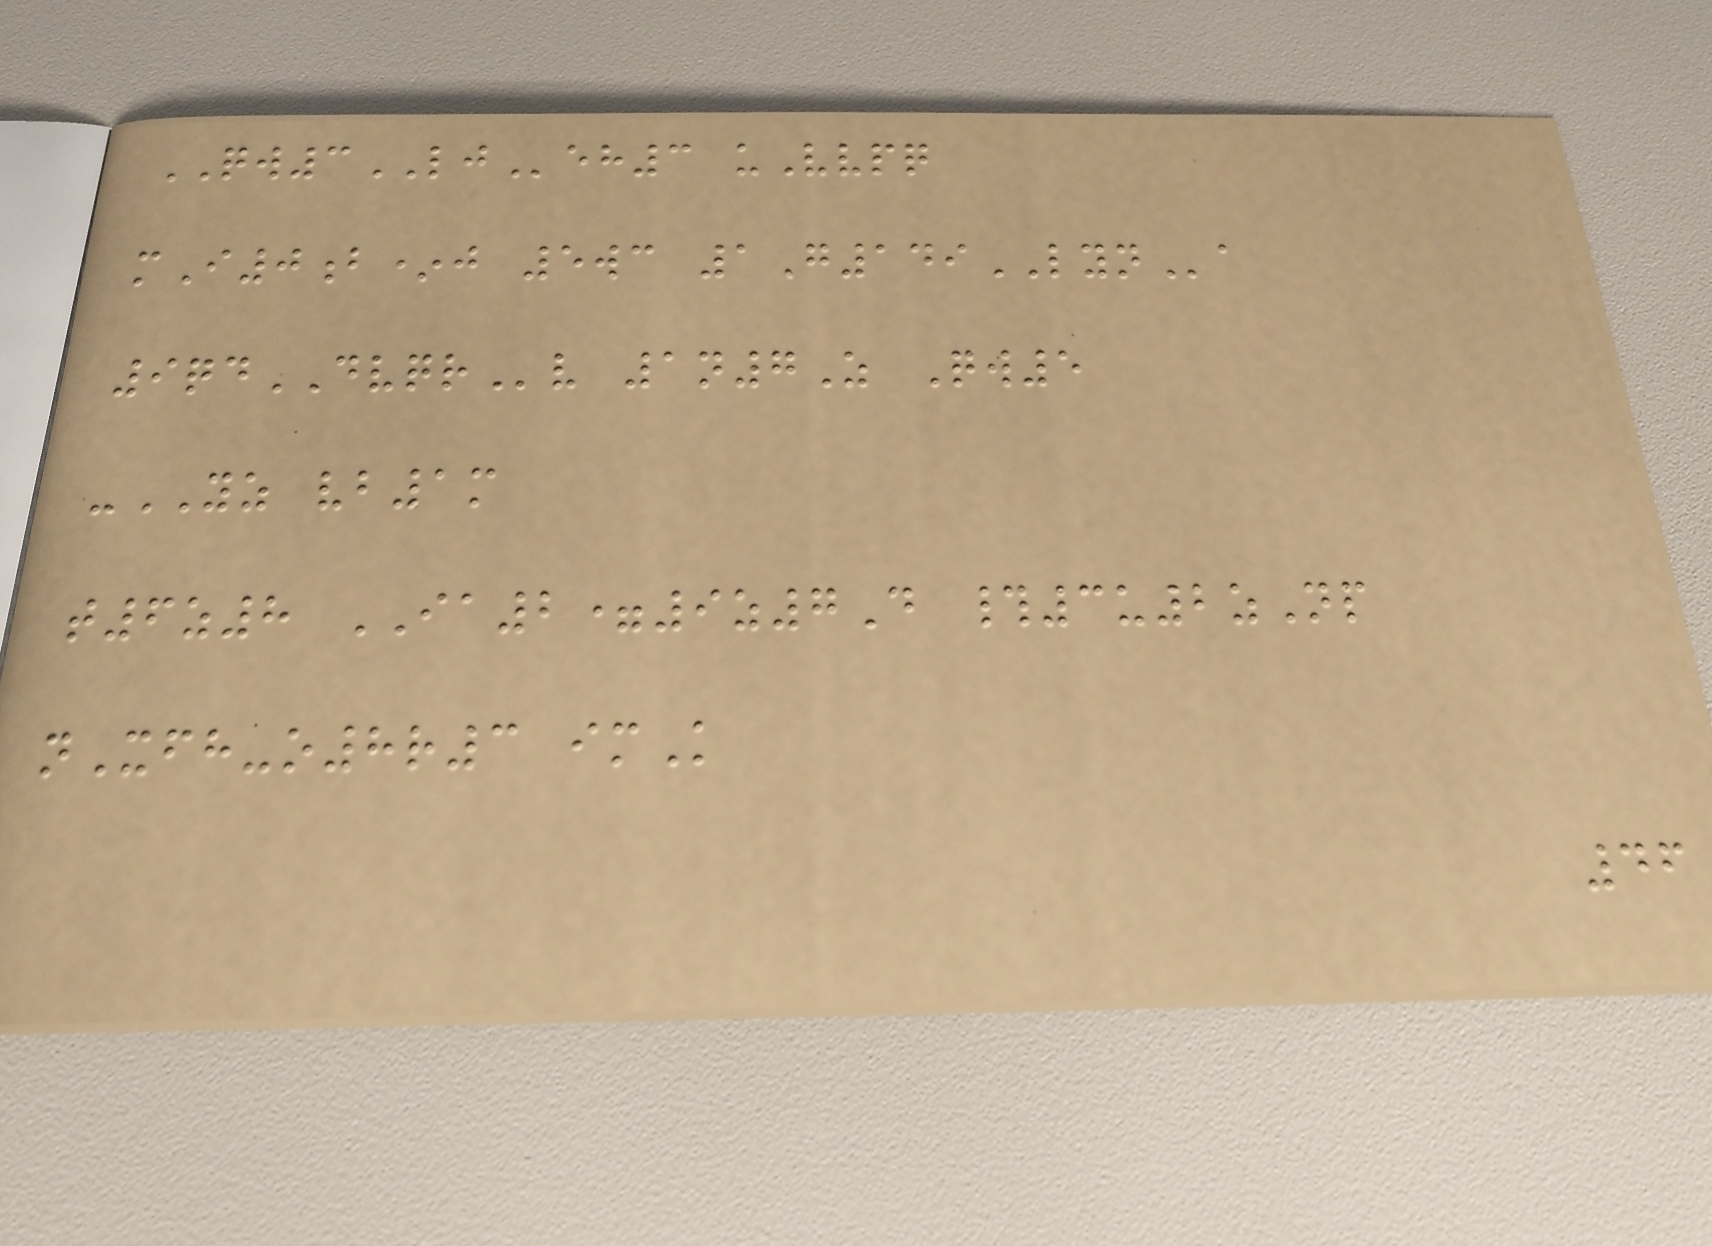QW3LJeh3 uVvpq
mI0b*j 5wc 1G149LYNa
9qdDVQRv 1n7Z Qw5
-YZ vb1m
t6z8 IA2=9z7D #3u2zNp
nXfh-o8r3 imK
46
